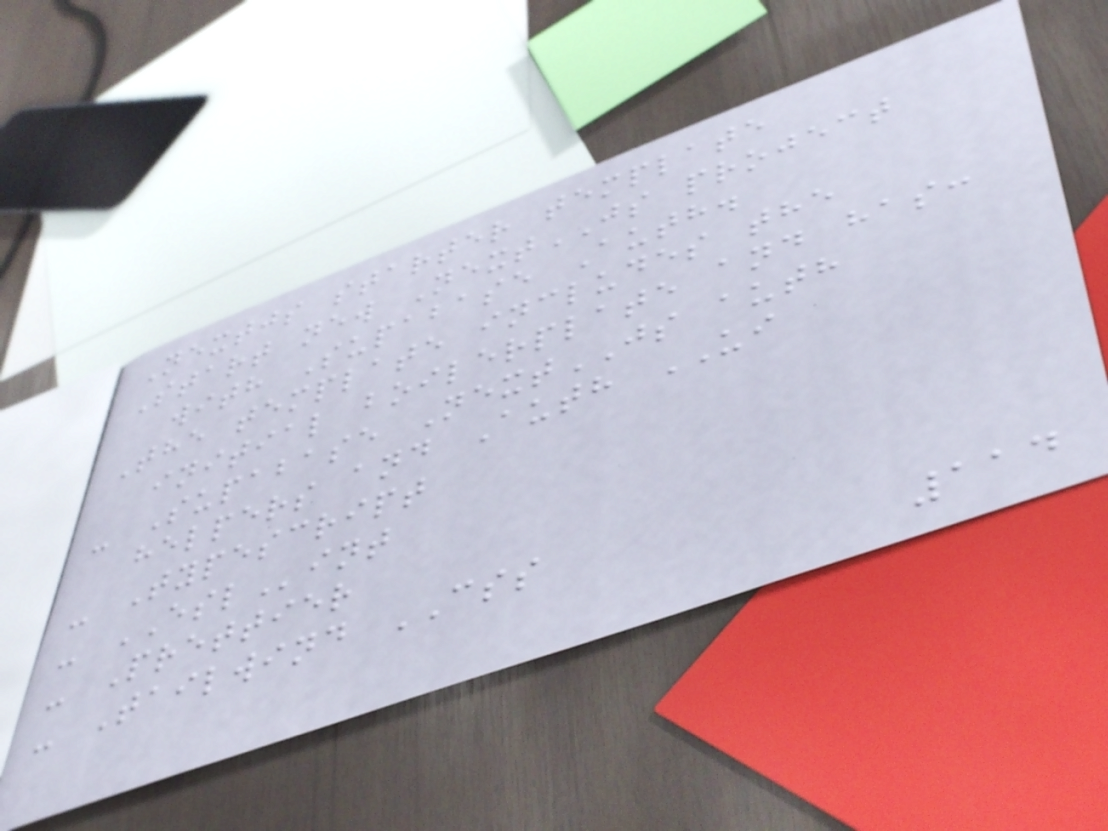Nextjs starter template
Start new NextJS project
with Supabase Auth.
The template includes the
initial boilerplate and has:
- Supabase NextJS auth
helpers and Auth UI
- Typescript
- ESLint
- Prettier
- Tailwind CSS
114
